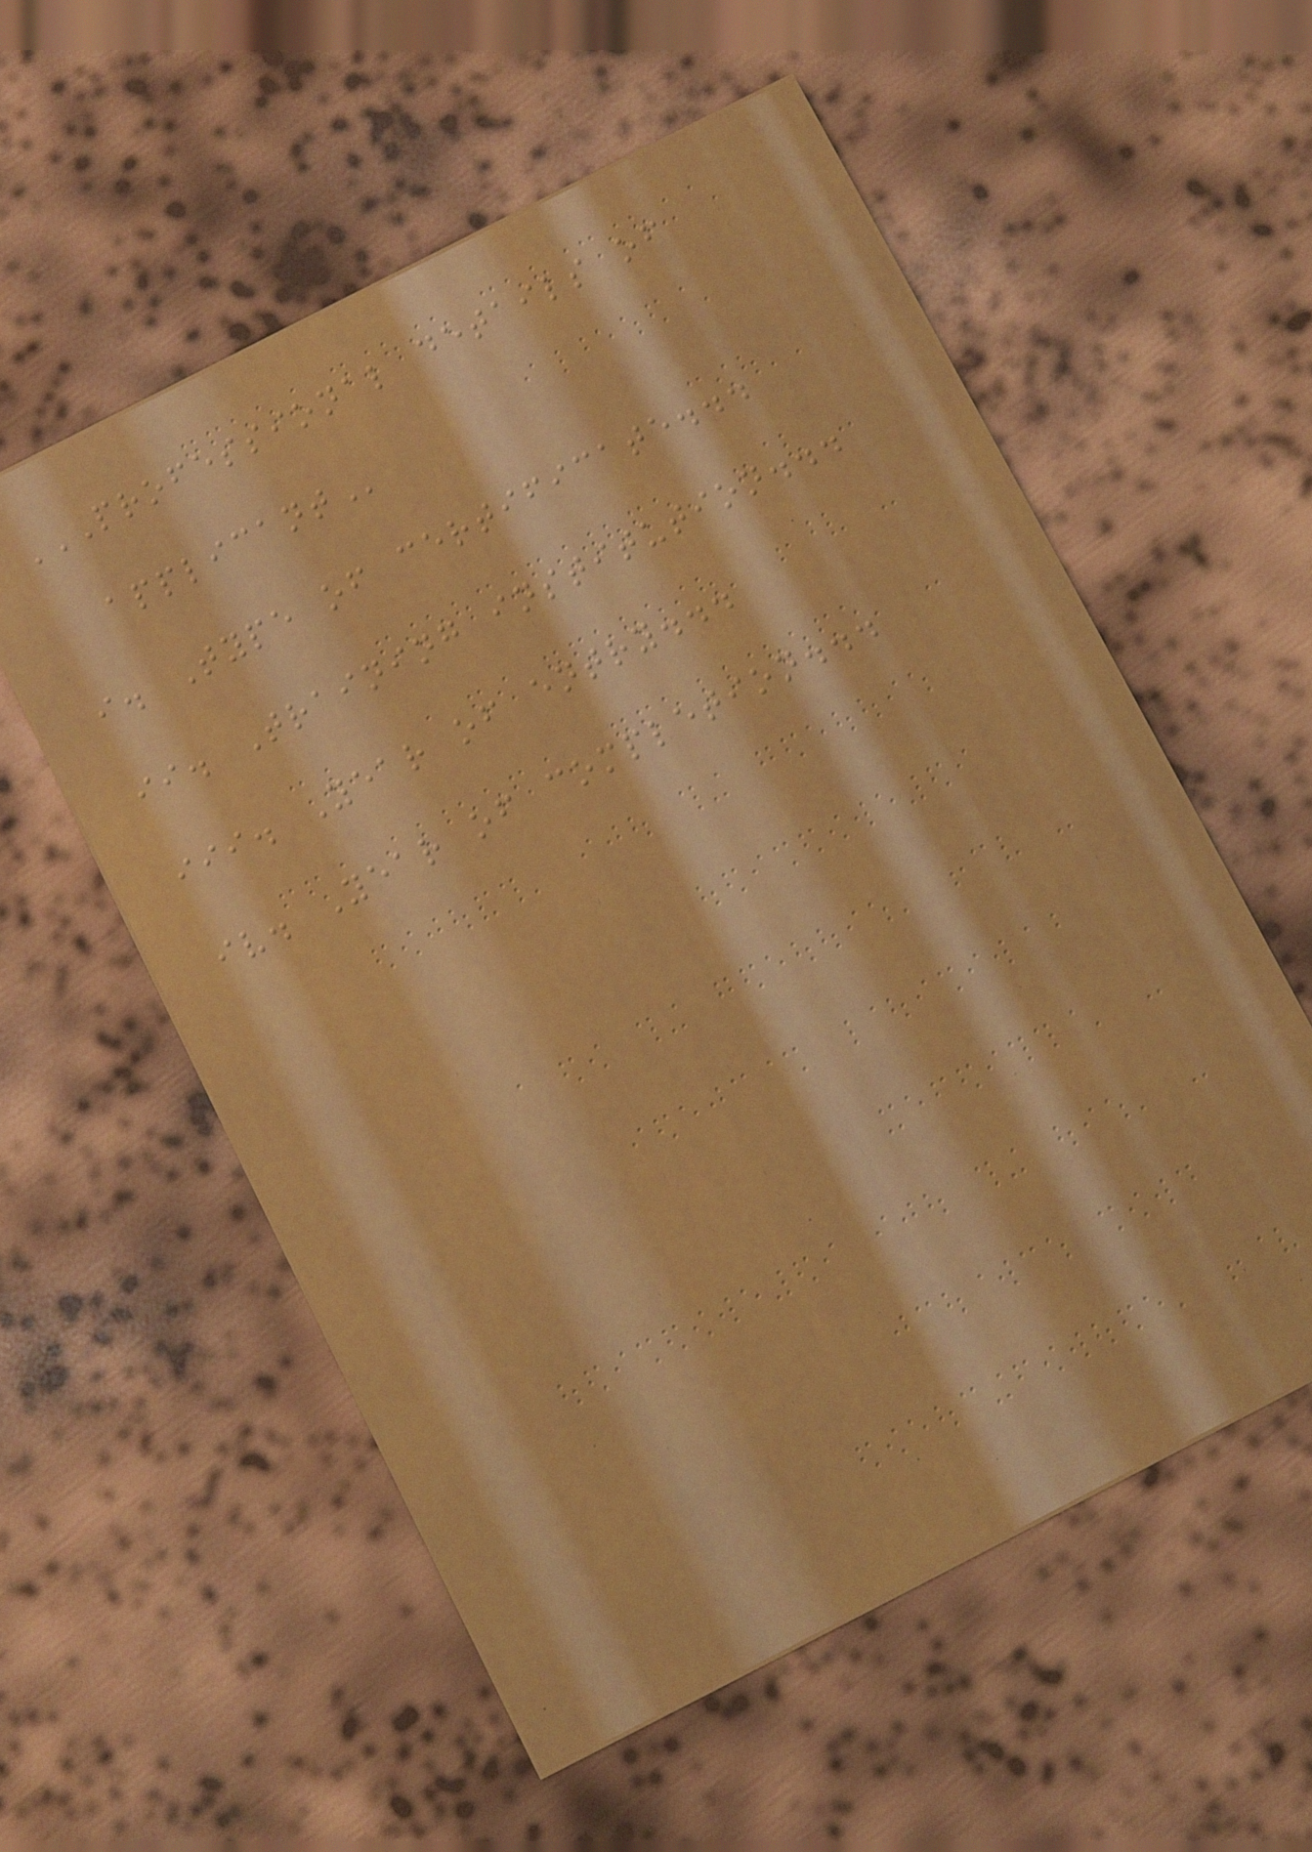PROFESSIONAL DETAILS OF
APPLICANT
i. Type of certificate...
ii. Training institution...
iii. Year of entry...
iv. Year of completion...
